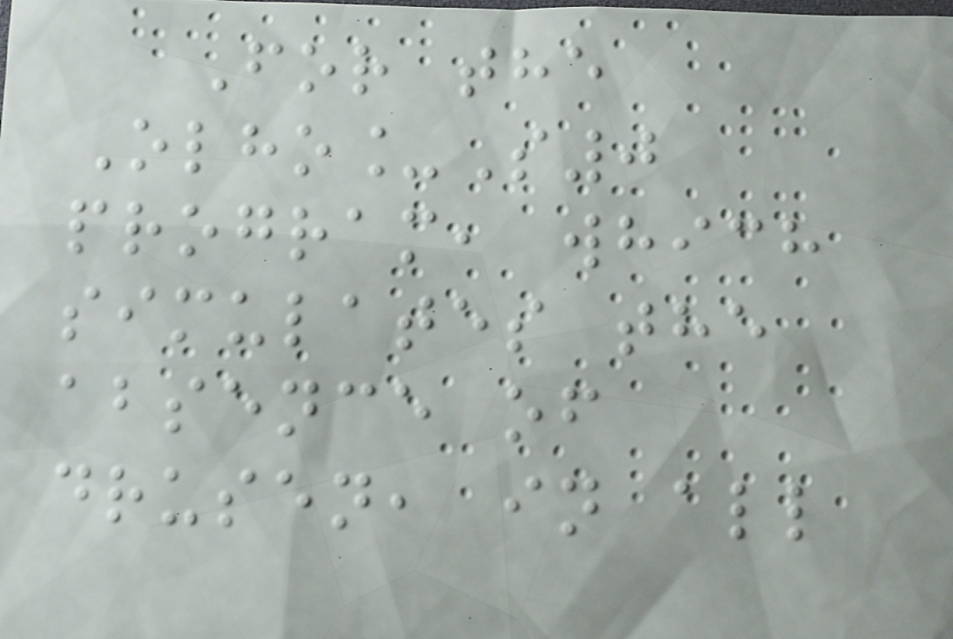For the
Olho_S0
program, which
simulates the
absence of
drusen, in all
